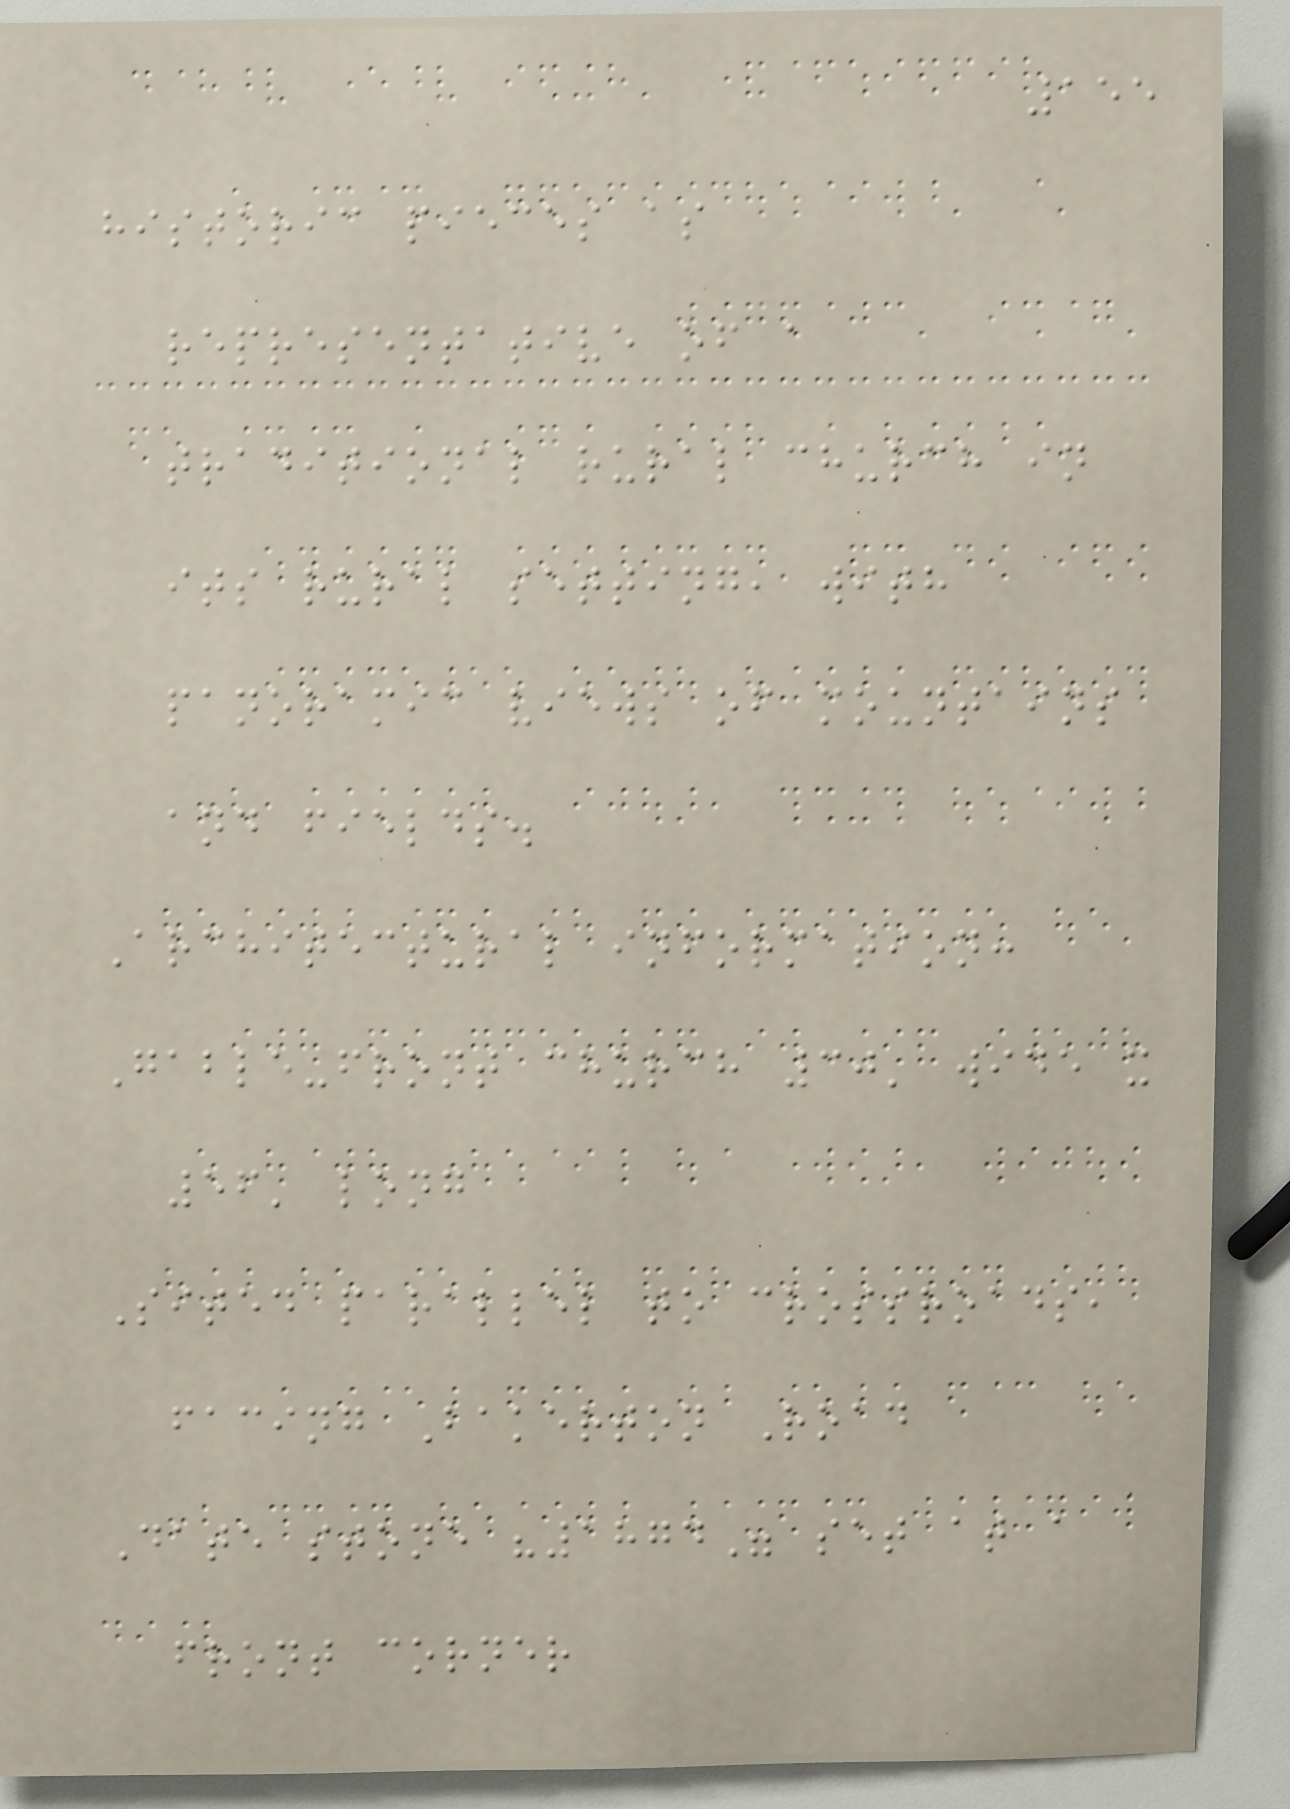155
historic pieces as
representative of a
traditional rural church in
its rural setting, with
panoramic views of mountains
and fields.
Architectural information:
Gable-front church 30' wide x
56' long
Sited parallel to crossroads,
facing Bakerton Road
Date stone "1874" set at a
front corner
